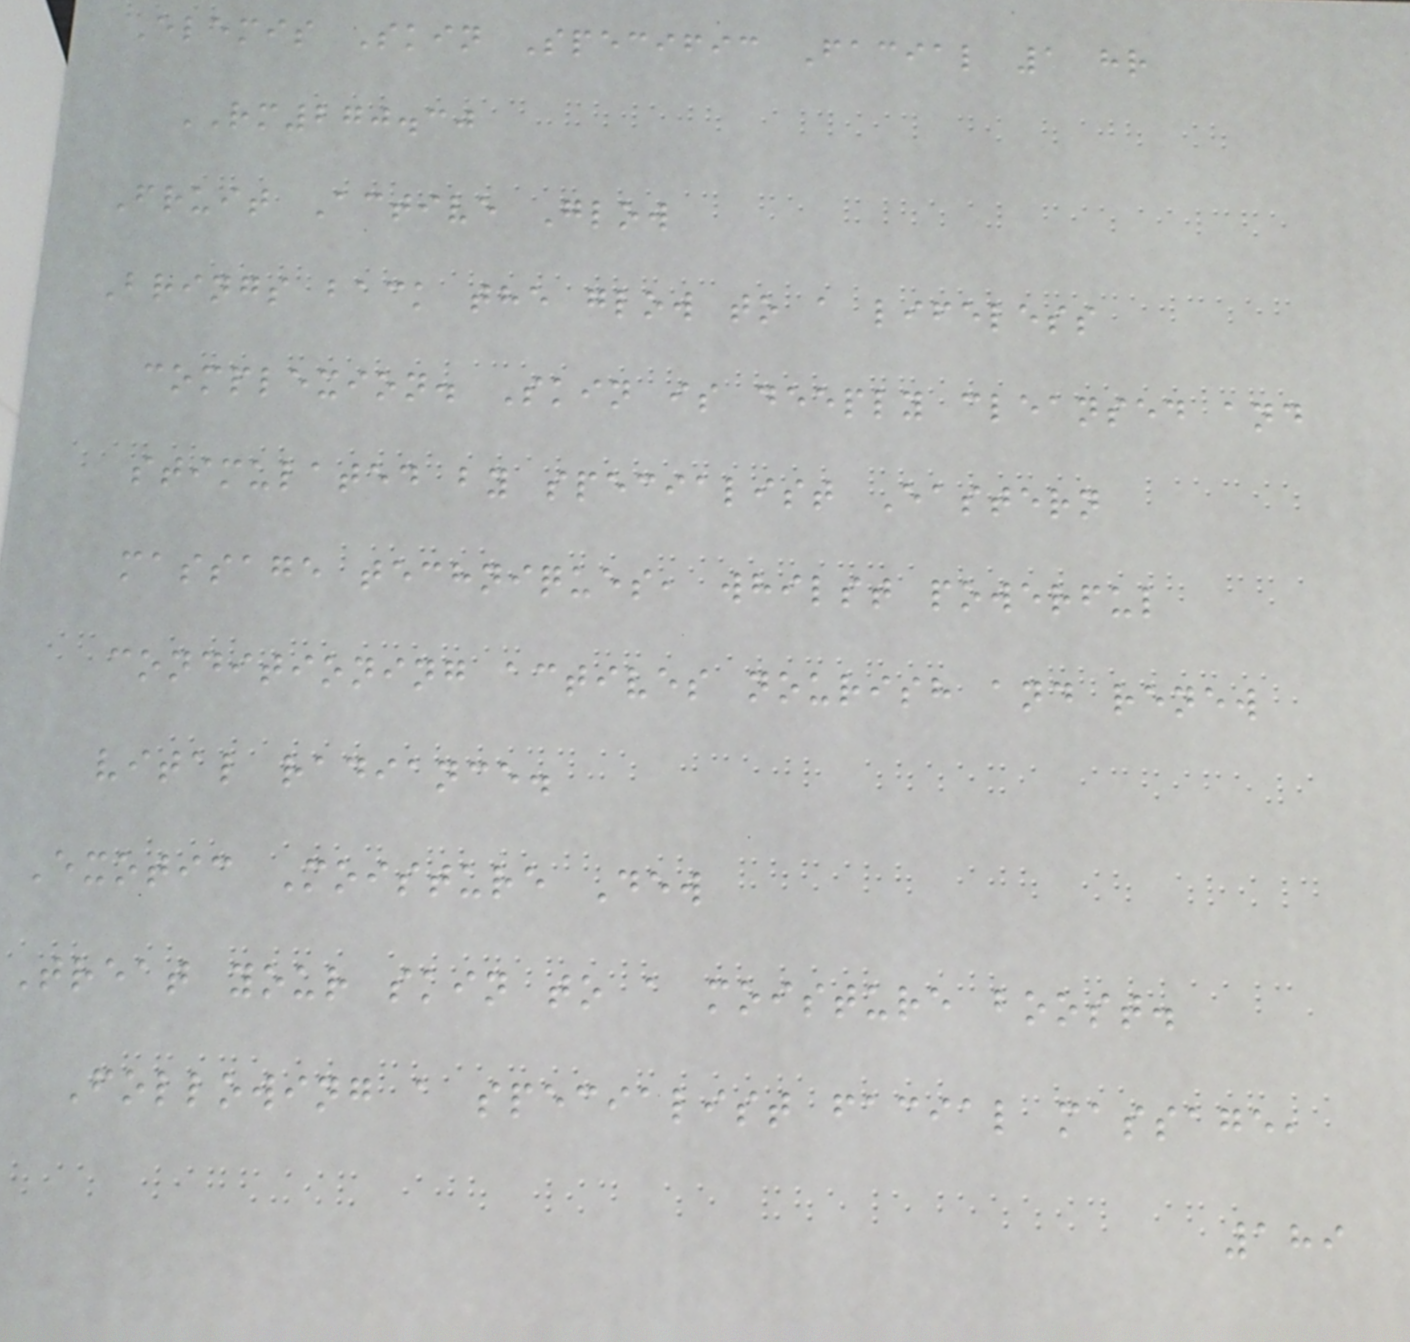Elemis Skin Specific Facial 1 hr
RM270.30
Fruit Active Glow
Brings back the glow to a lifeless
complexion. Skin is deeply cleansed and
stimulated by specialist Eastern
massage techniques, whilst powerful
conditioning actives nourish and renew
vital radiance.
Exotic Moisture Dew
Treat your skin to a moisture boost.
Following a specialist facial massage,
189
